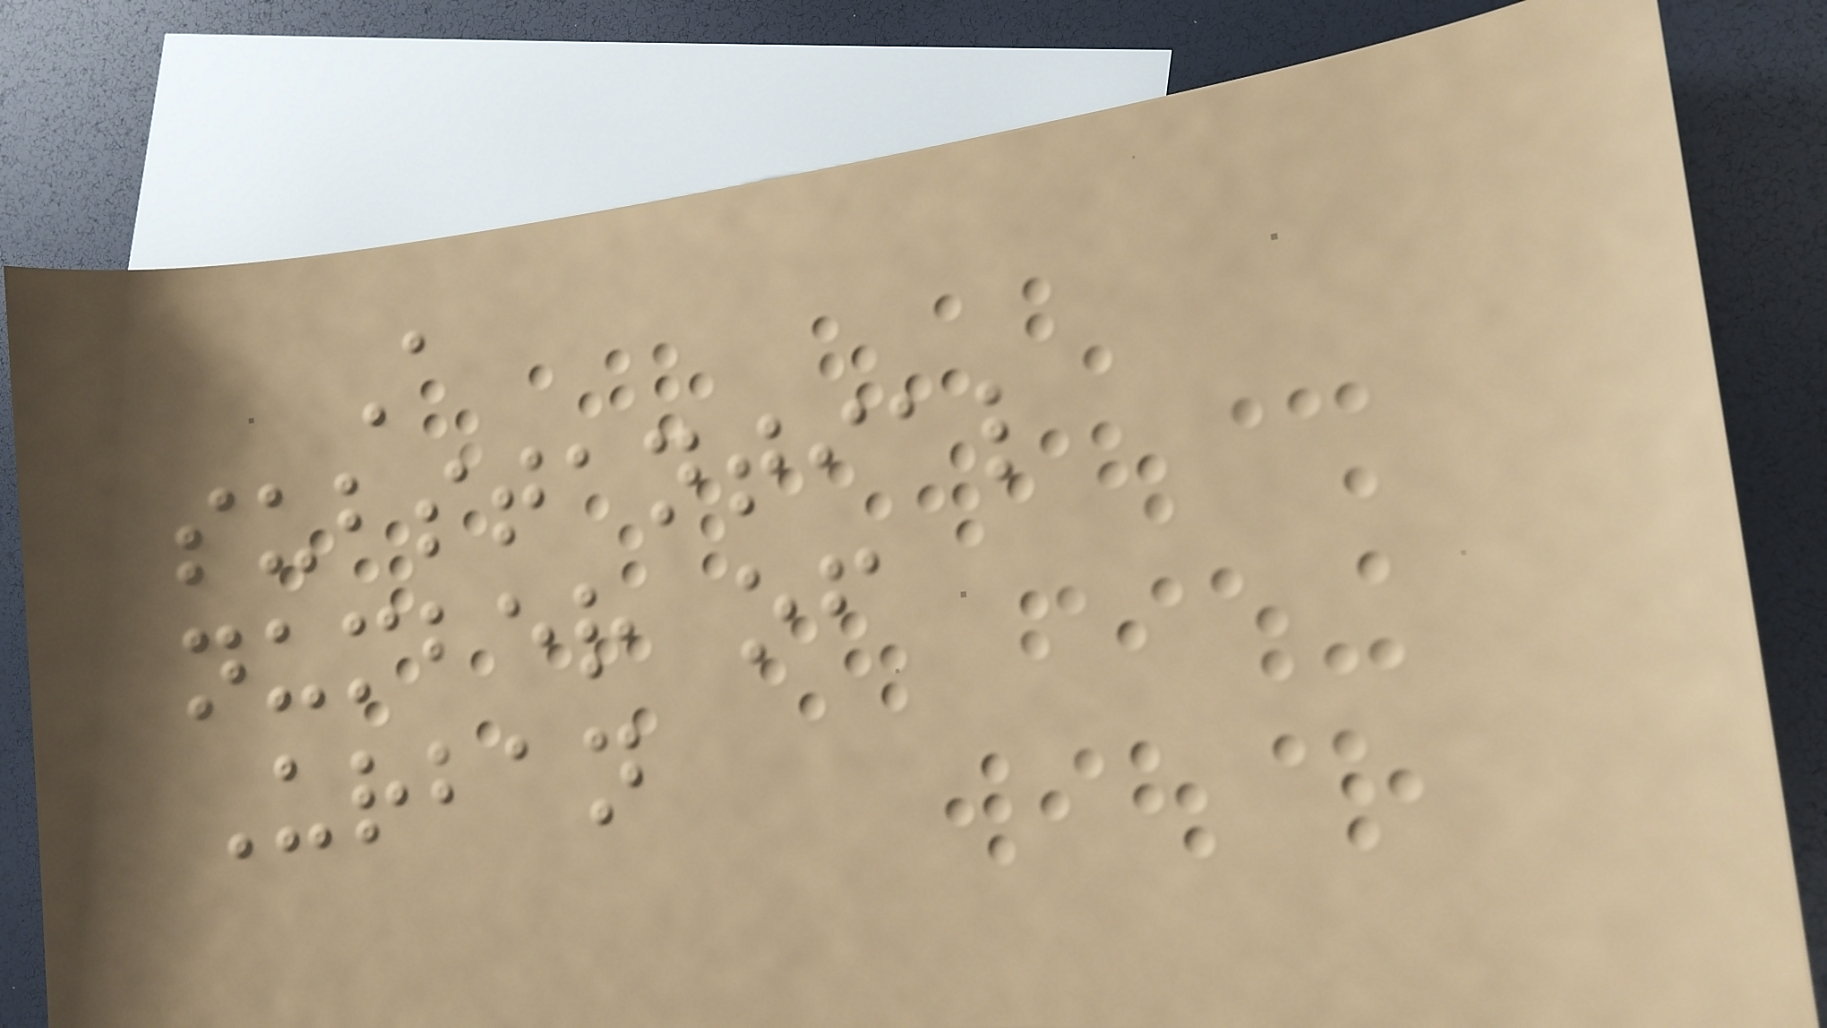A
substantial
number of
Urban
